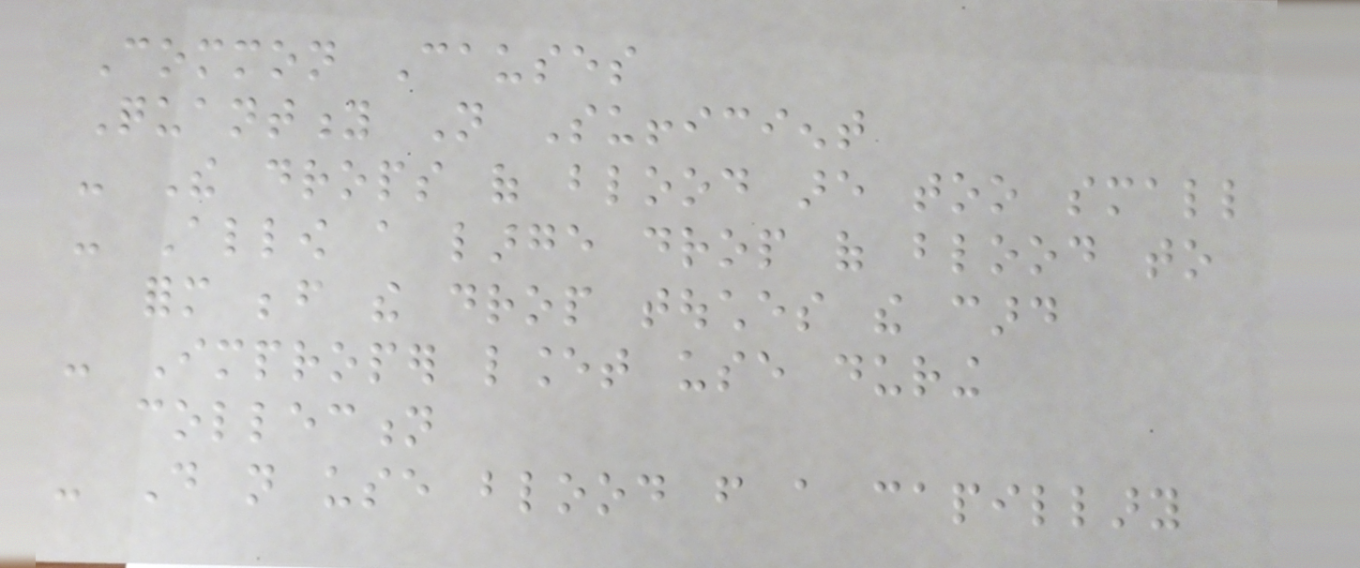Common Causes
Quantity Not Sufficient
- The drops of blood are too small
- Allow a large drop of blood to
form before the drop touches the card
- Improper lancet use during
collection
- Do not use blood from a capillary
